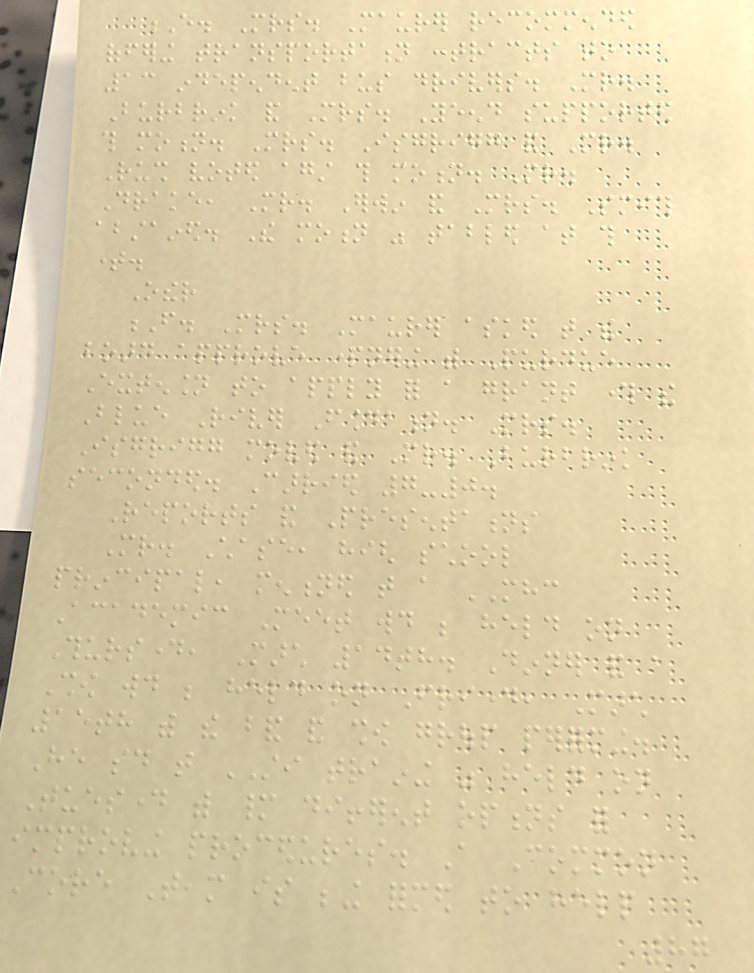E. Mrs. Maurer recommended
offering transportation contracts to
13 independent bus drivers. Mr.
Burbrink and Mrs. Yeend supported
this motion. Mrs. Isgrigg and Mr.
Rush voted against this motion. Mr.
Drake, Mr. Erwin and Mrs. Smith
abstained. The motion was tabled at this
time.
Other
F. Mrs. Maurer asked that the
board approve partnering with Purdue
Extension to apply for a grant through the
Blue River Foundation. Mrs.
Isgrigg moved and Mr. Burbrink
seconded. Carried 7-0.
Reports and Presentations
Mr. Chase, high school
principal, mentioned that a MHC
Academic Meet would be held on
Thursday, March 14th. Dinner and a
Show would be held on Friday, March
15th with the band and show group performing.
He said that STI training was held on
Tuesday with many different options for
improving procedures. A Common
Core Team is being formed to help
87
